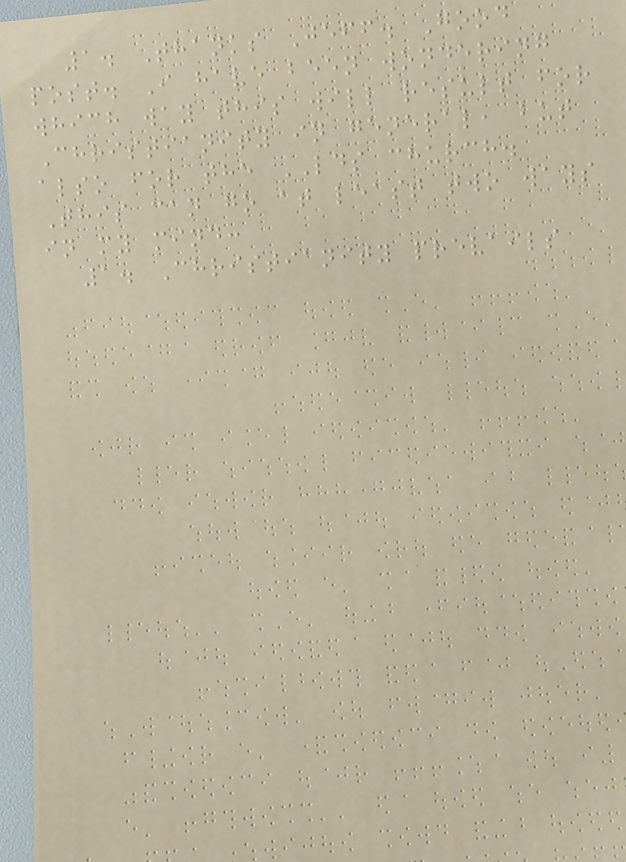1. Thanks Jeff. Good
post. I have been wondering
which way this will result for
Christianity in general, but
also for the LDS church.
This can go at least two ways
in my mind:
1. Christianity prevails
